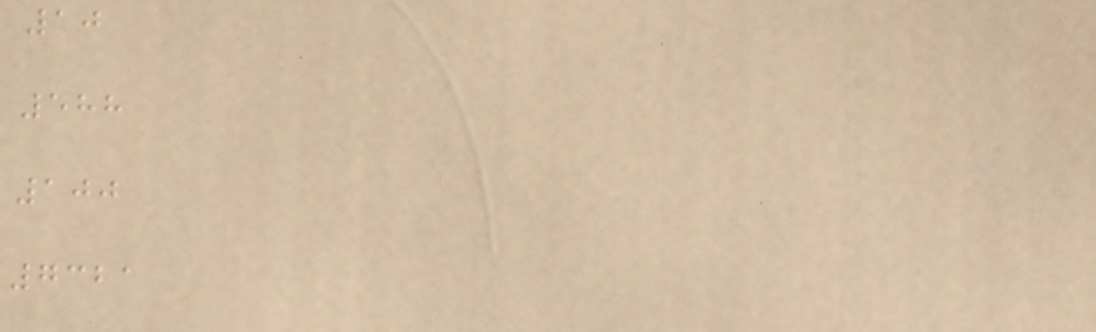10
588
100
7321
